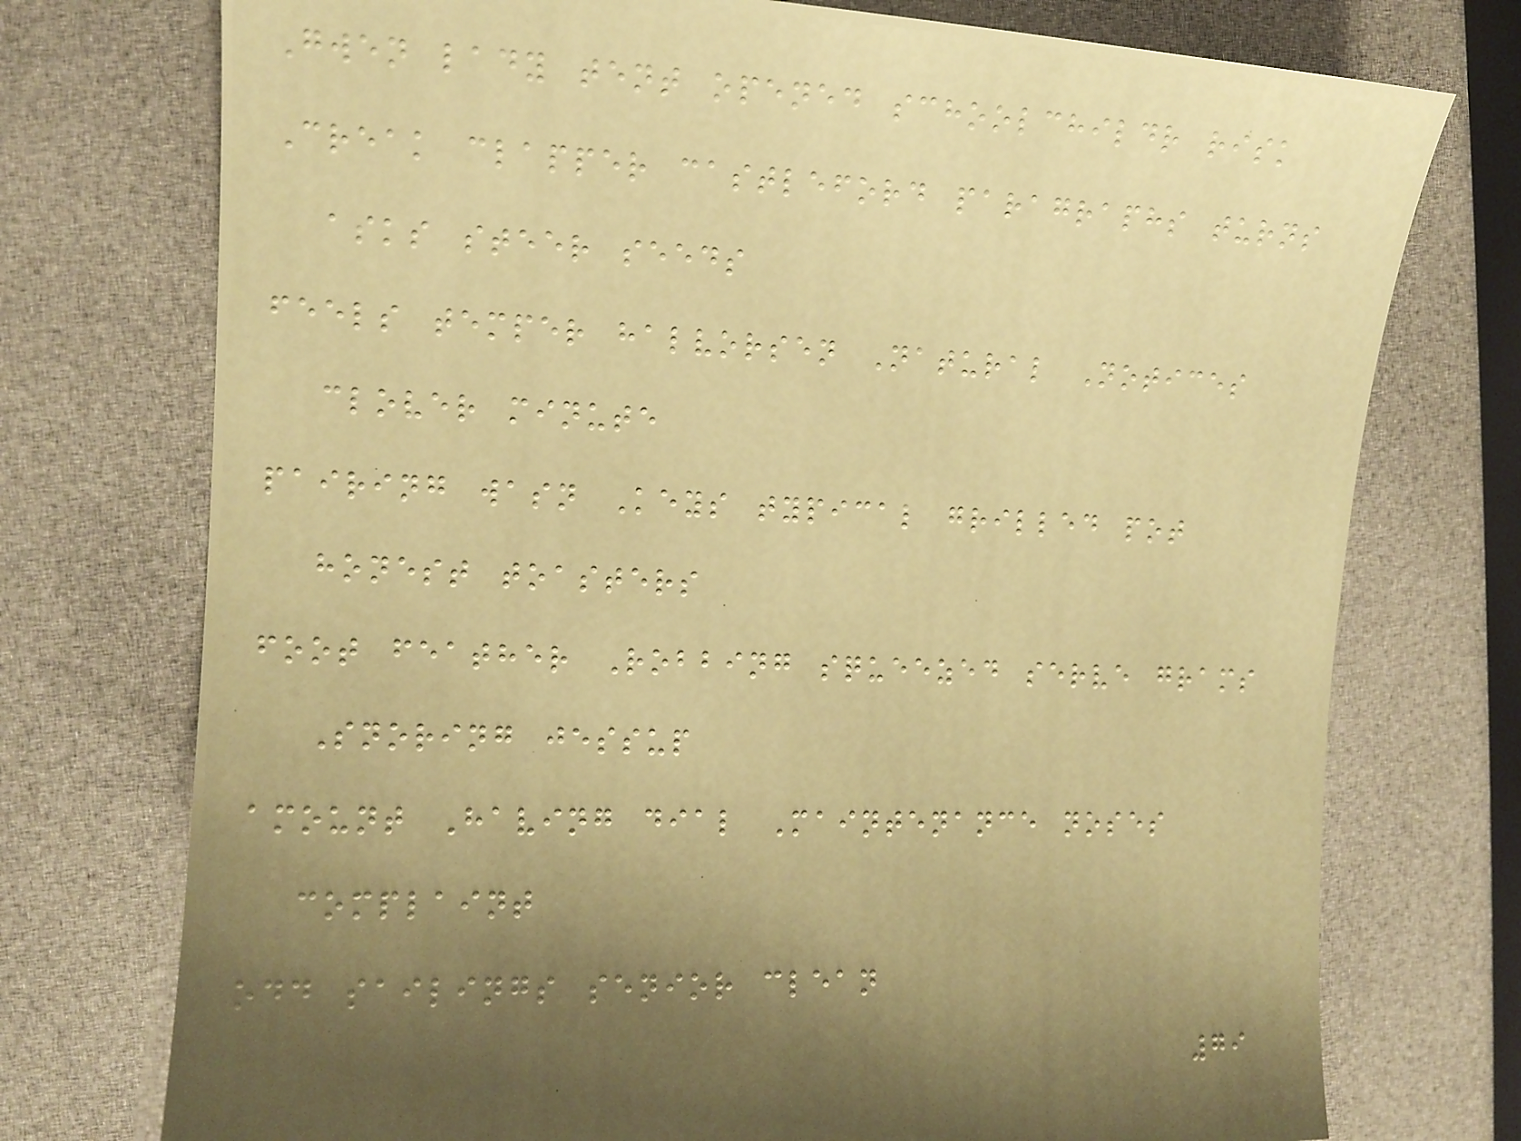Gwen lady tent opened schoolchildr risk
Creak clapper castleford paragraphs turns
asks steer seeds
feels temper halvorsen Natural Notices
clover minute
pairing wasn Keys typical grilled pot
honest toasters
foot feather Robbing squeezed serve grams
Snoring jessup
amount Having dial Maintenance noses
complaint
odd sailings senior clean
79
